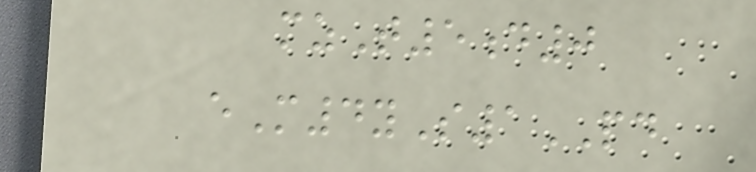mzT5d0
eM4yS1PD
